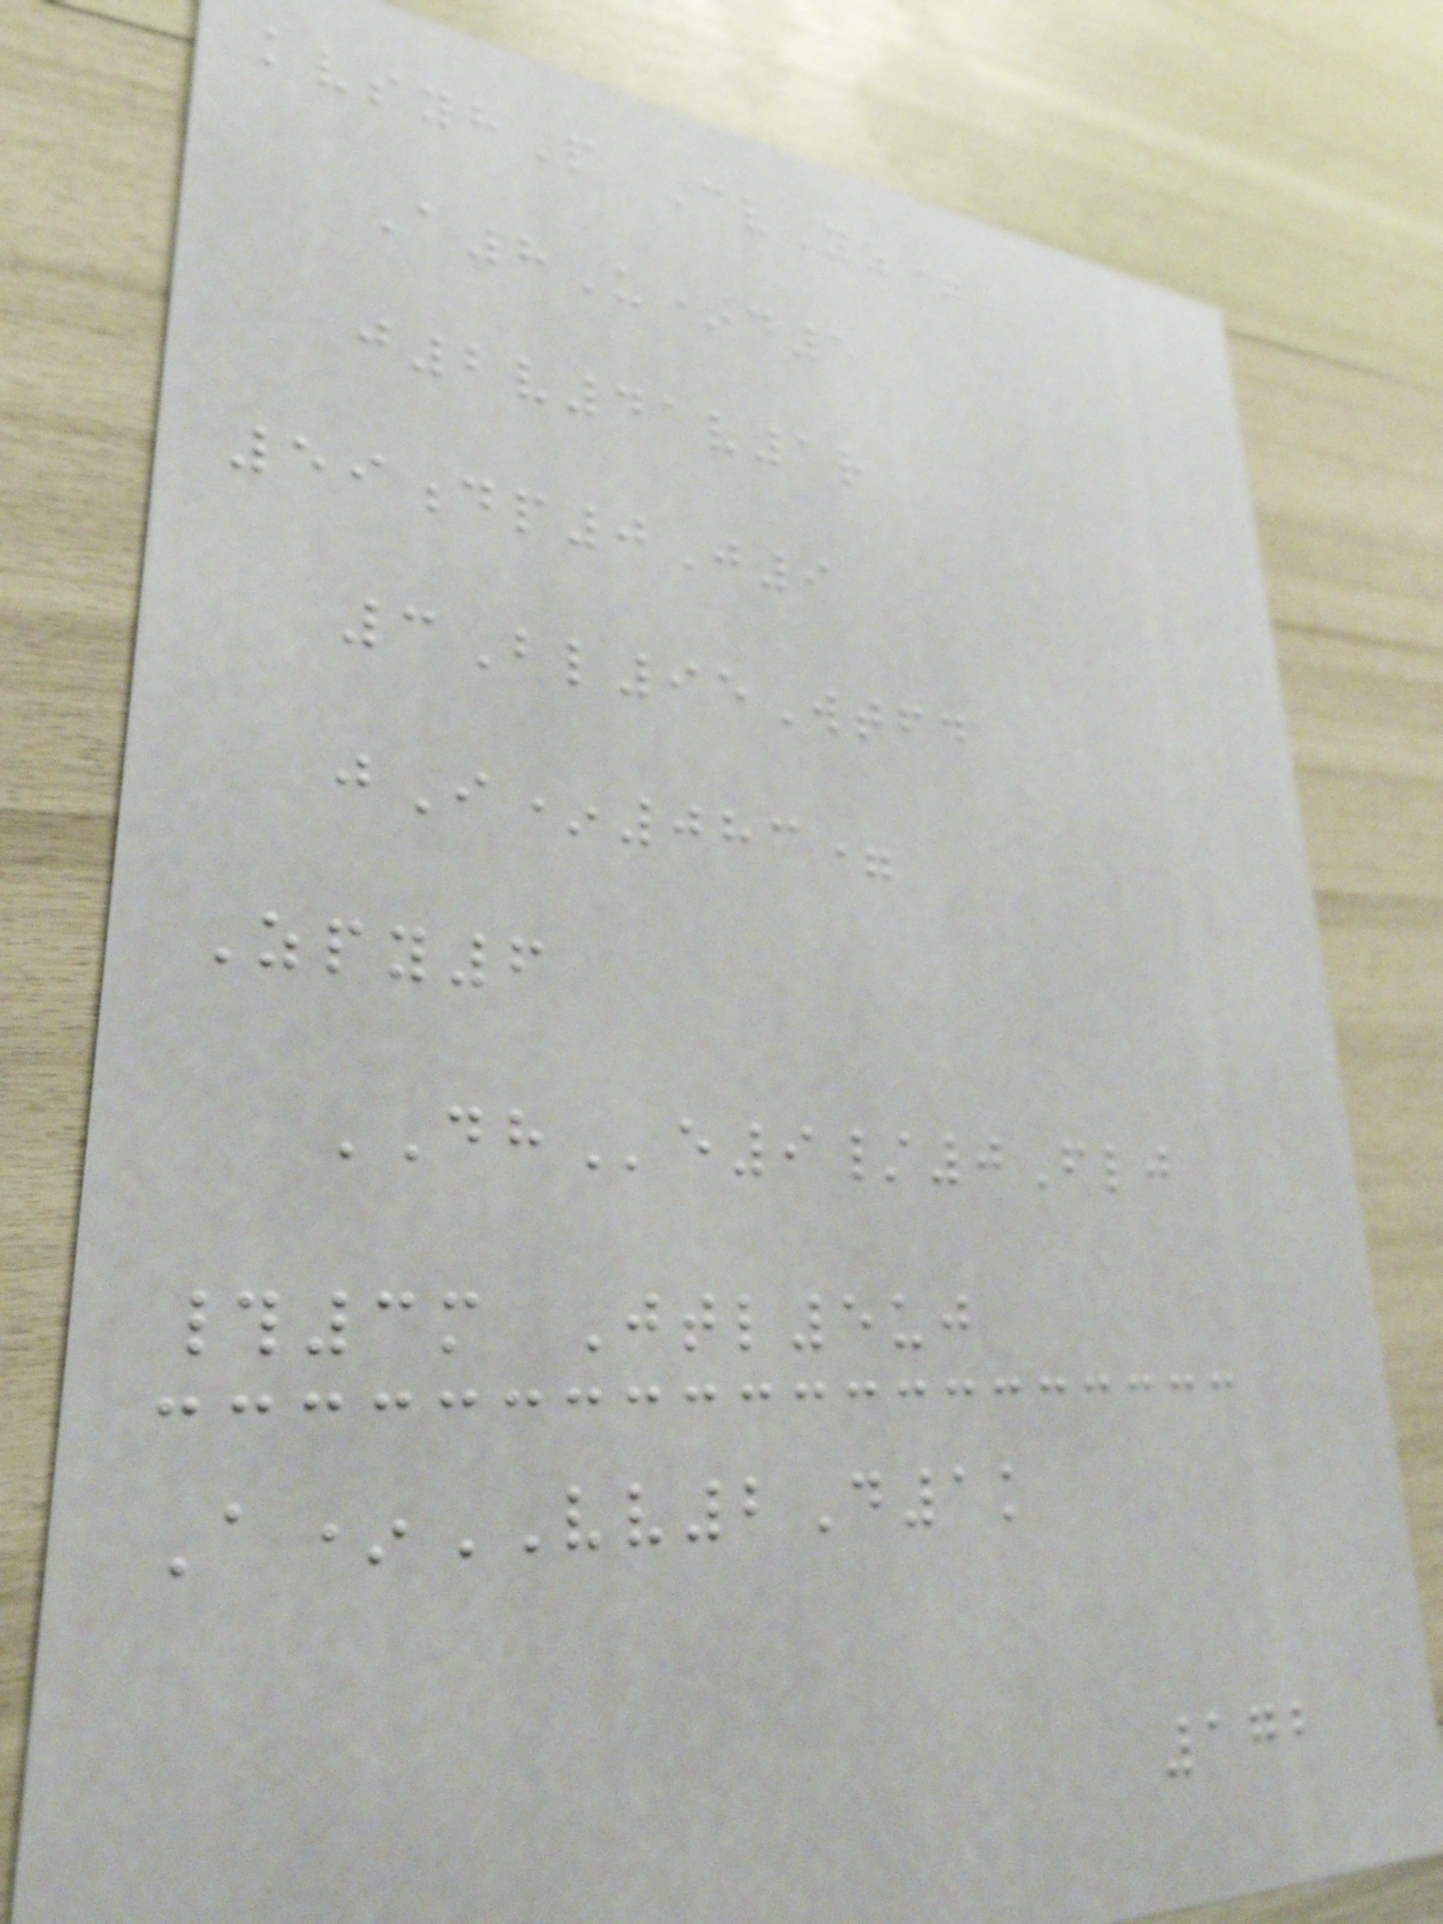kvsyhP CvYz=
A8U*d5
j2v41v1r
59dp0J9
3Bl95Wtfd
jI*083=
Zpy6
DHe9/0Flj
#3m Jtl5uj
A*VV2D1k
172
